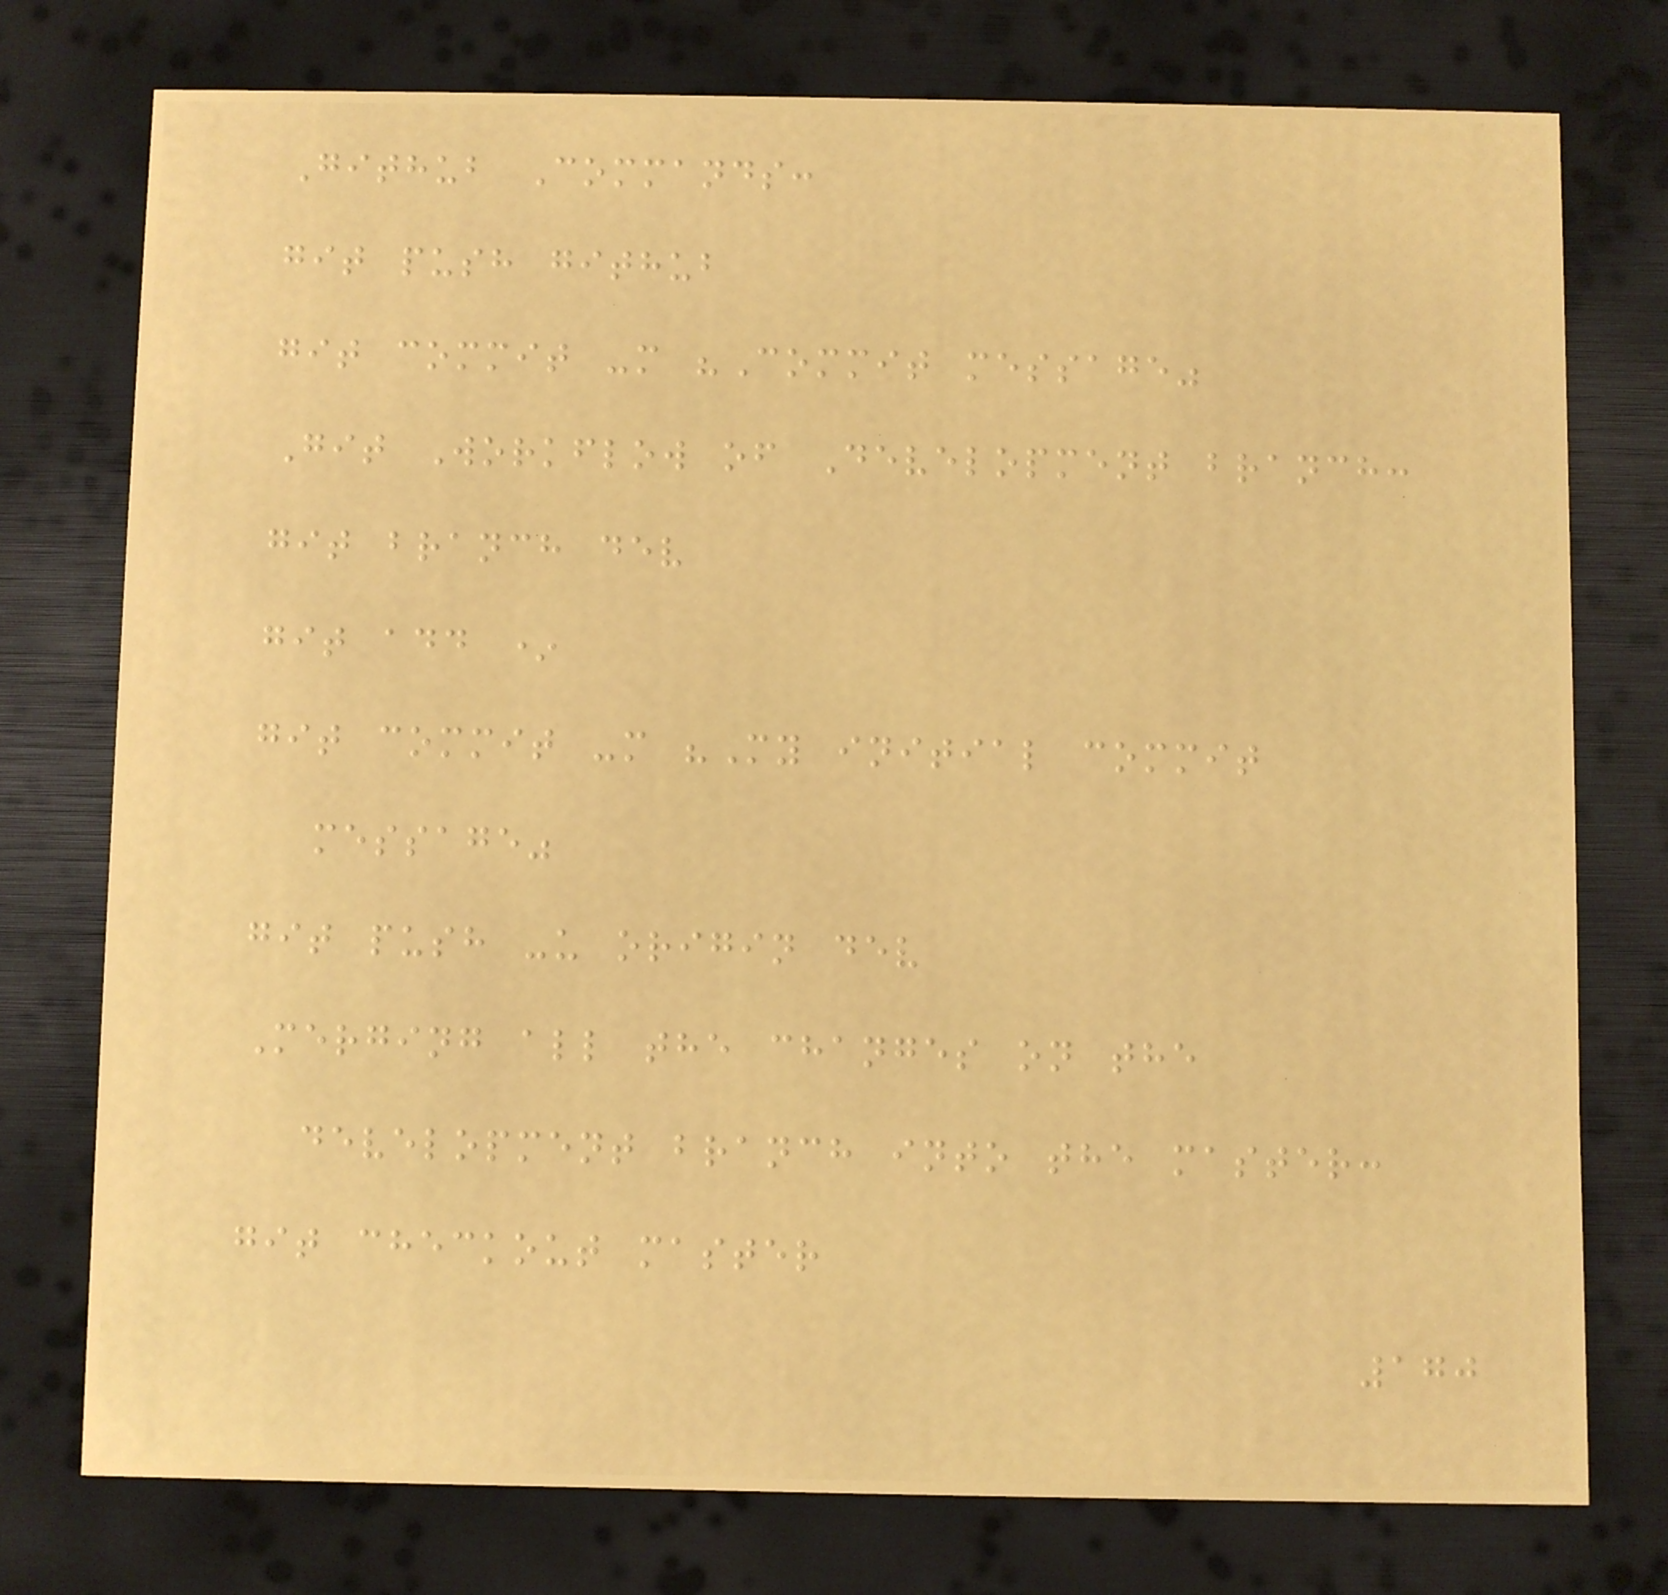Github Commands:
git push github
git commit -m "Commit message"
Git Workflow of Development branch:
git branch dev
git add *
git commit -m "My initial commit
message"
git push -u origin dev
Merging all the changes on the
development branch into the master:
git checkout master
170
